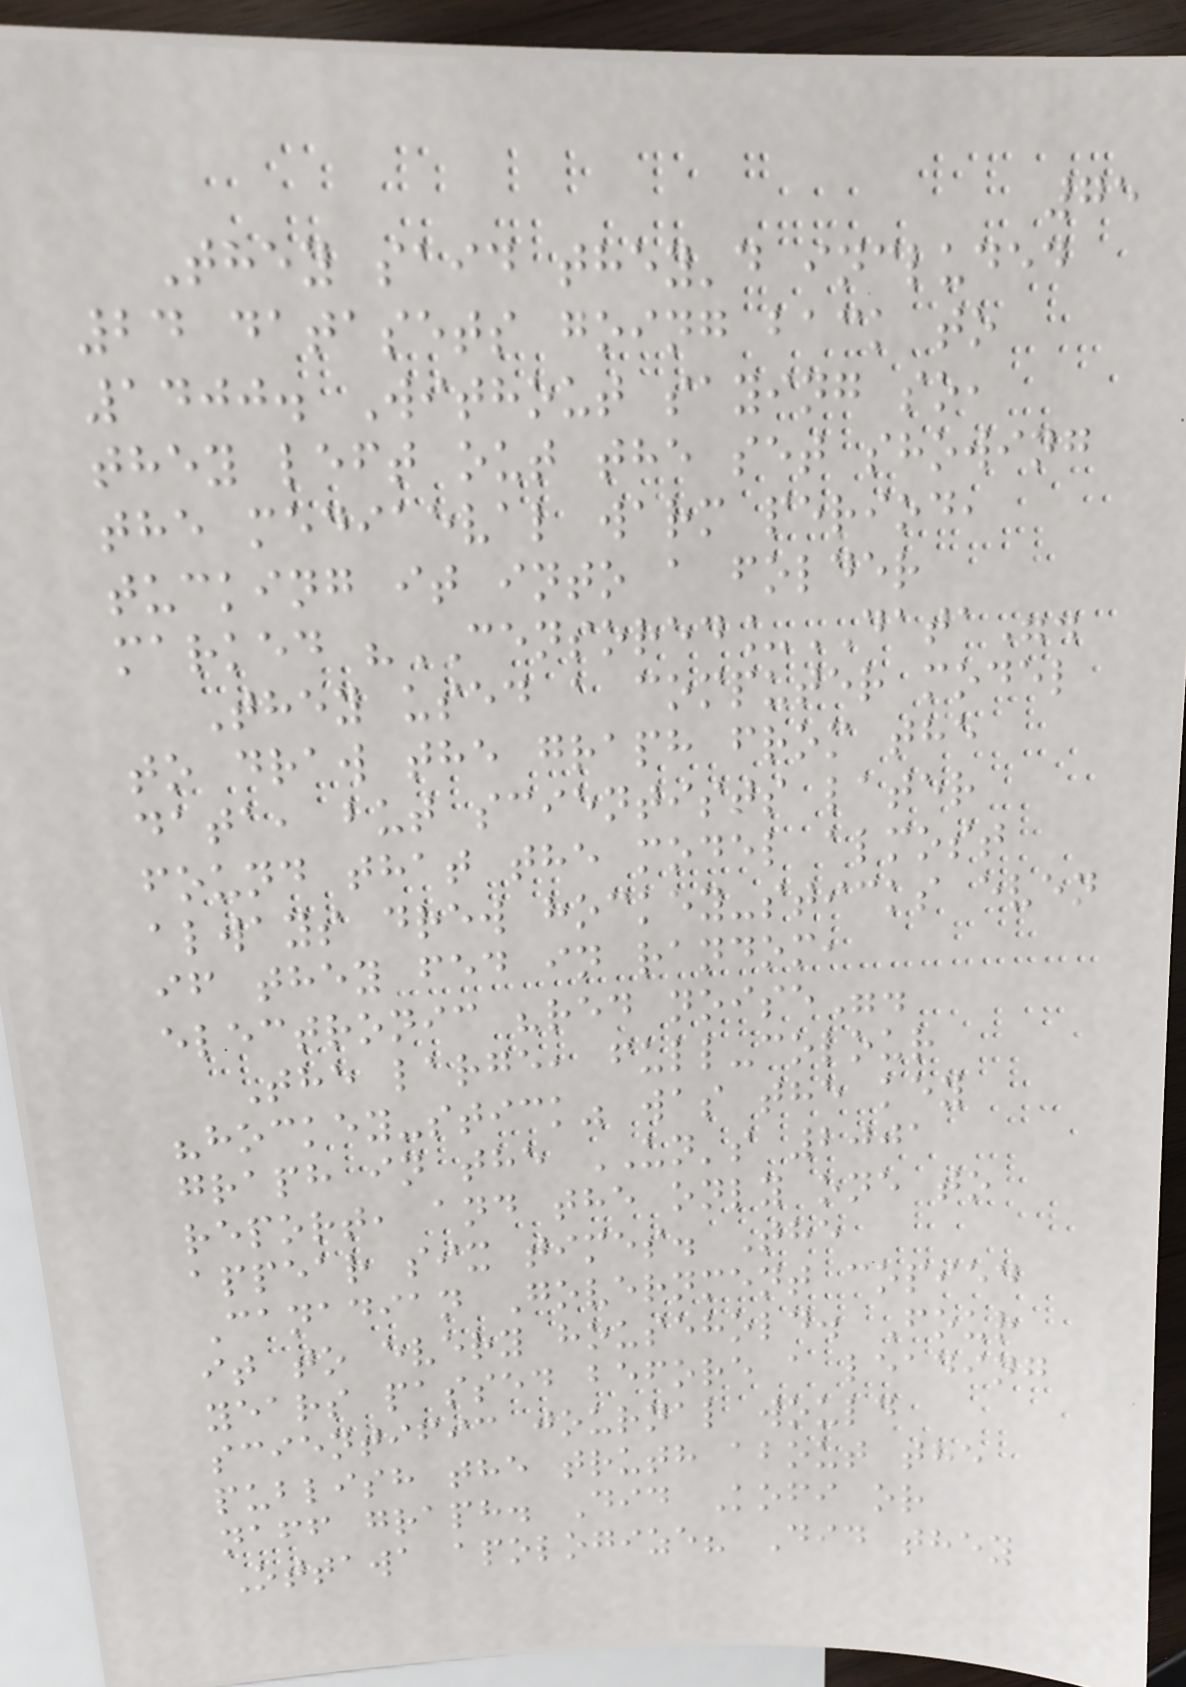75
They said they'd included
24 datasets going back to
1400. Without saying so,
they left out the set showing
the mediaeval warm period,
tucking it into a folder
marked "CENSORED_DATA".
They used a computer model
to draw the graph from the
data, but scientists later
found that the model almost
always drew hockey-sticks even
if they fed in random,
electronic "red noise".
The large, full-colour
"hockey-stick" was the key
graph in the UN's 2001
report, and the only one to
appear six times. The
Canadian Government copied
it to every household. Four
years passed before a leading
scientific journal would
publish the truth about the
naff graph. Did Kofi or
Ottawa apologize? Did they
